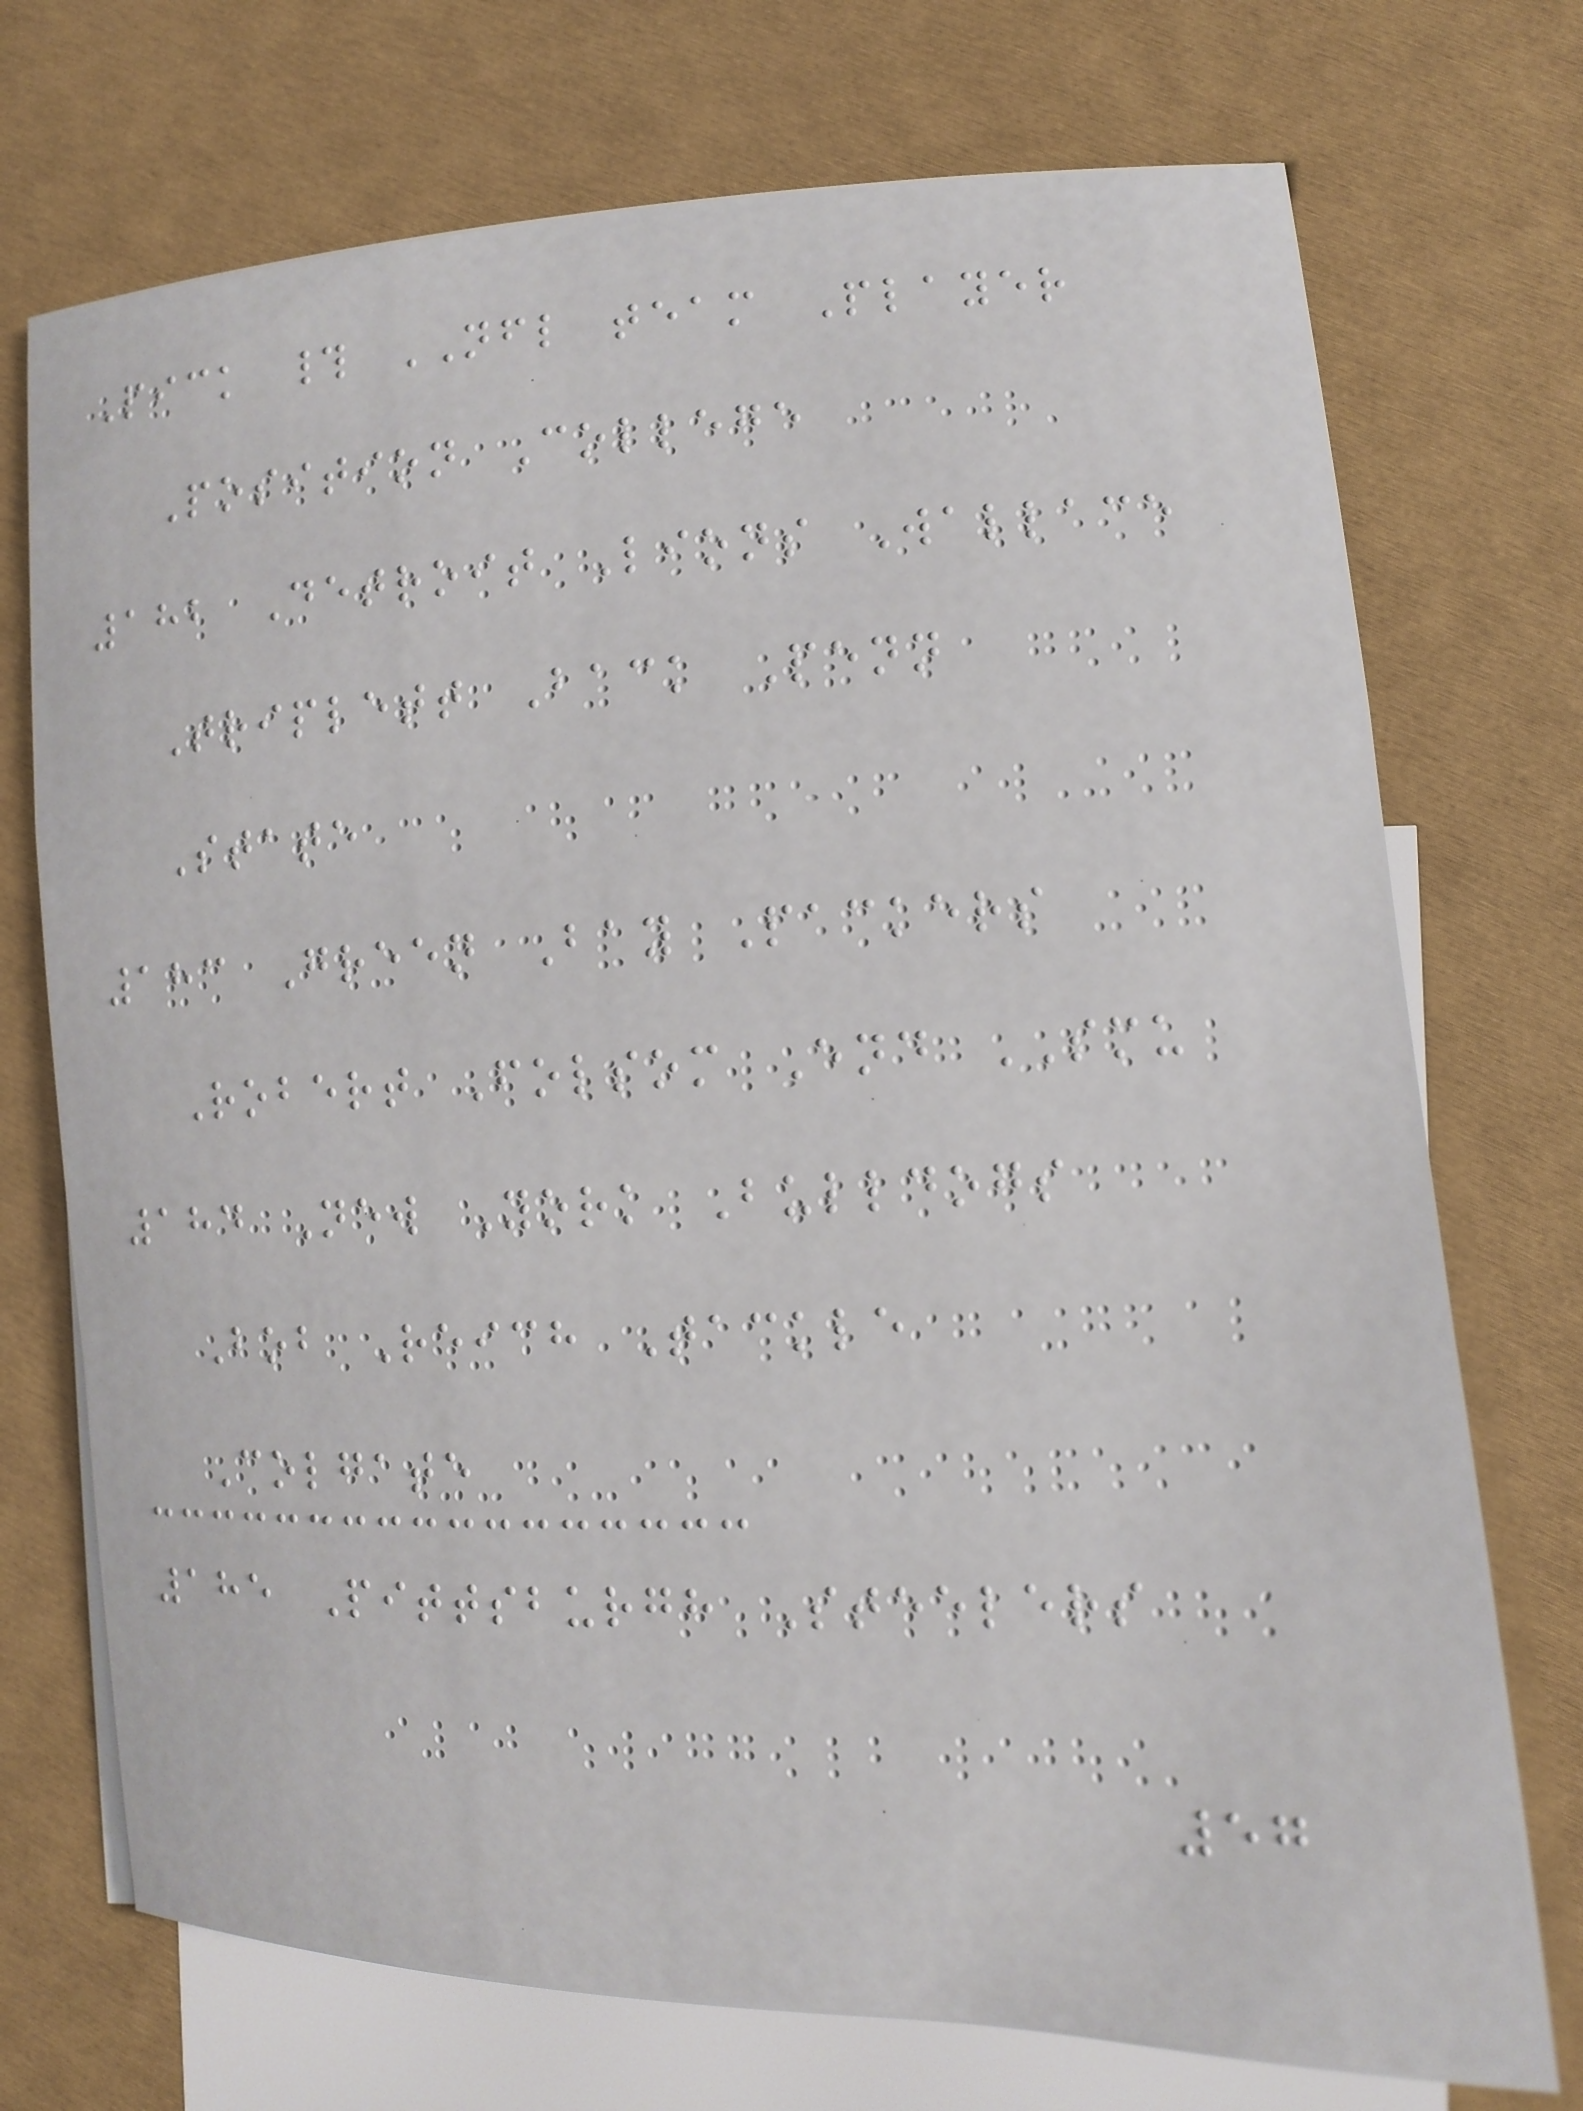Pick # NFL team Player
Position College
182 Detroit Lions Wallace
Triplett Back Penn
State
183 Green Bay Packers
Robert Folsom End SMU
184 New York Bulldogs
Bob Reich Tackle
Colgate
185 Pittsburgh Steelers
57
